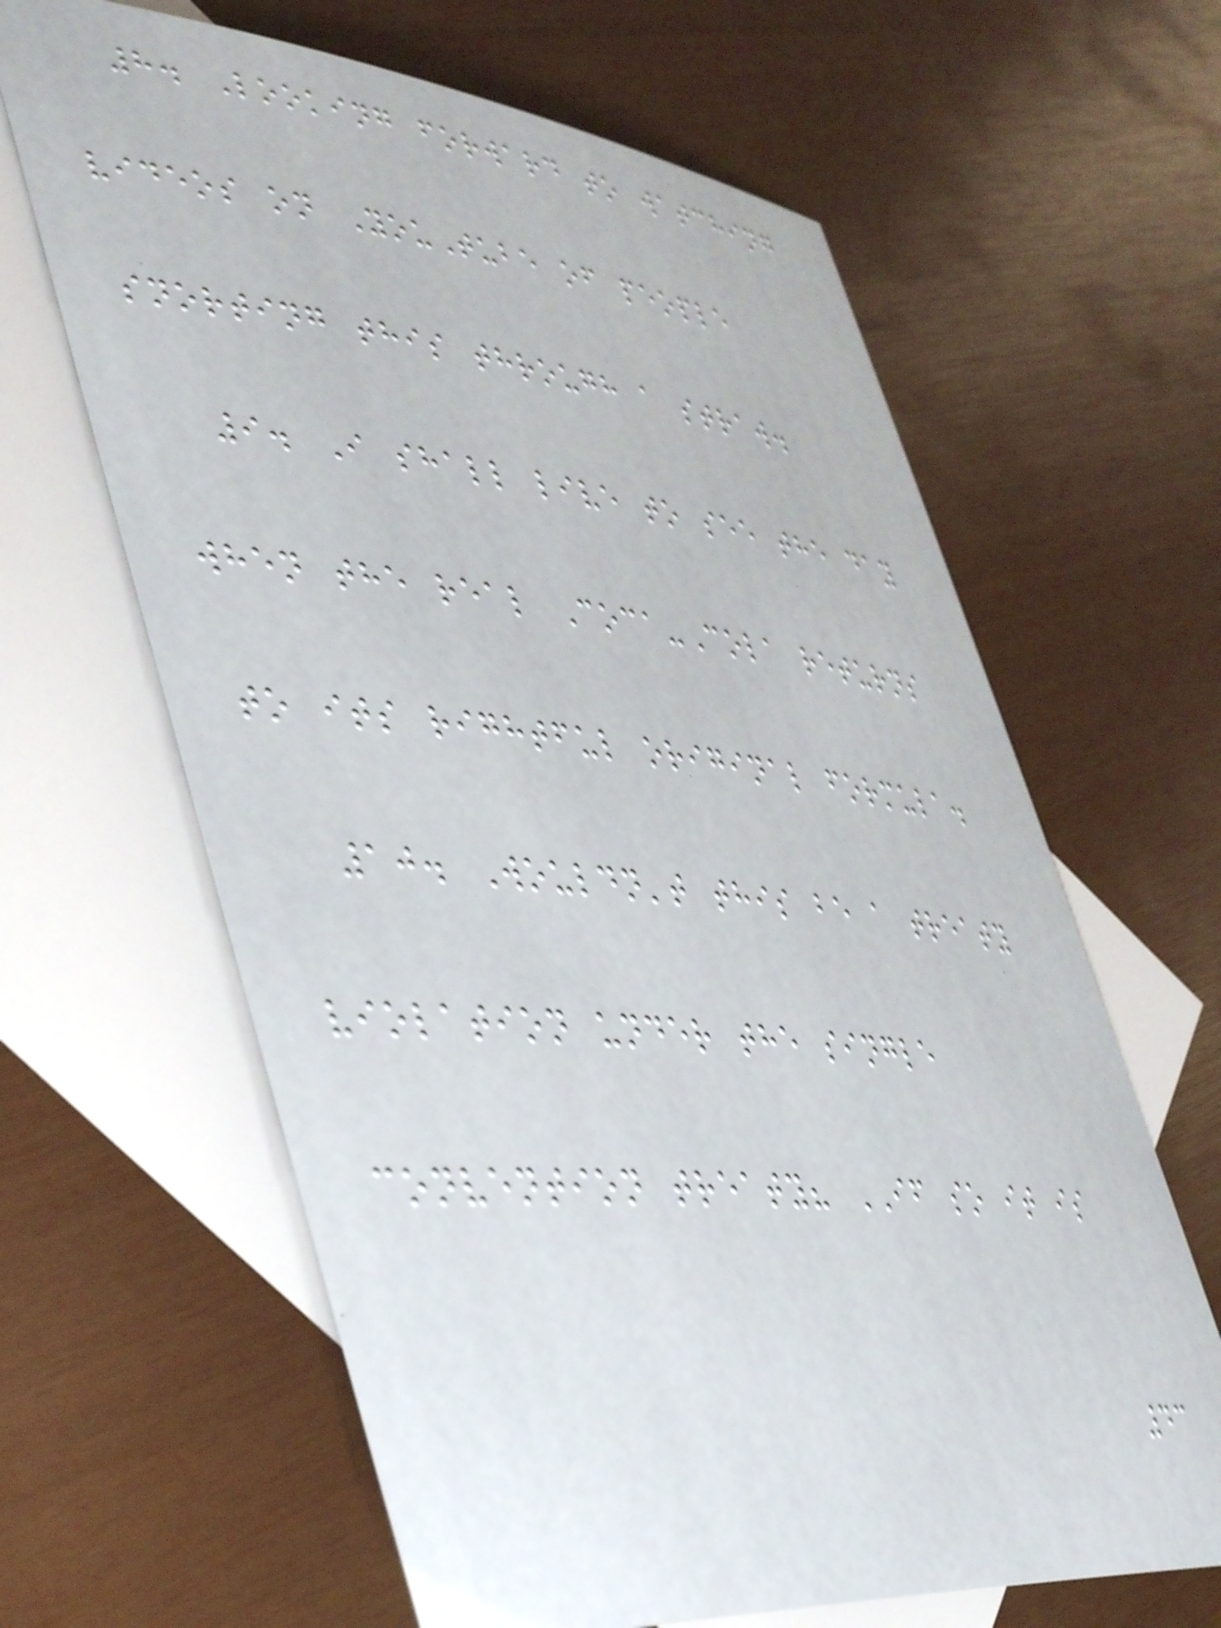8. Looking forward to watching
videos on YouTube of people
snorting this through a straw.
9. I shall live to see the day
when the real Coca-Cola returns
to its rightful original formula.
10. Wouldn't this be a treaty
violation under the single
convention treaty? IF so it is
43
